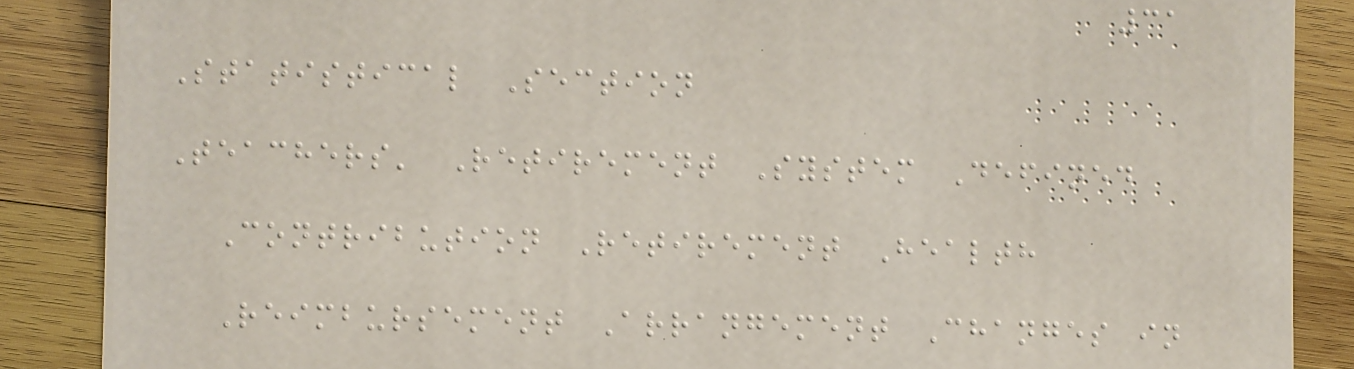31
Statistical Section
Teachers' Retirement System Defined
Contribution Retirement Health
Reimbursement Arrangement Changes in
